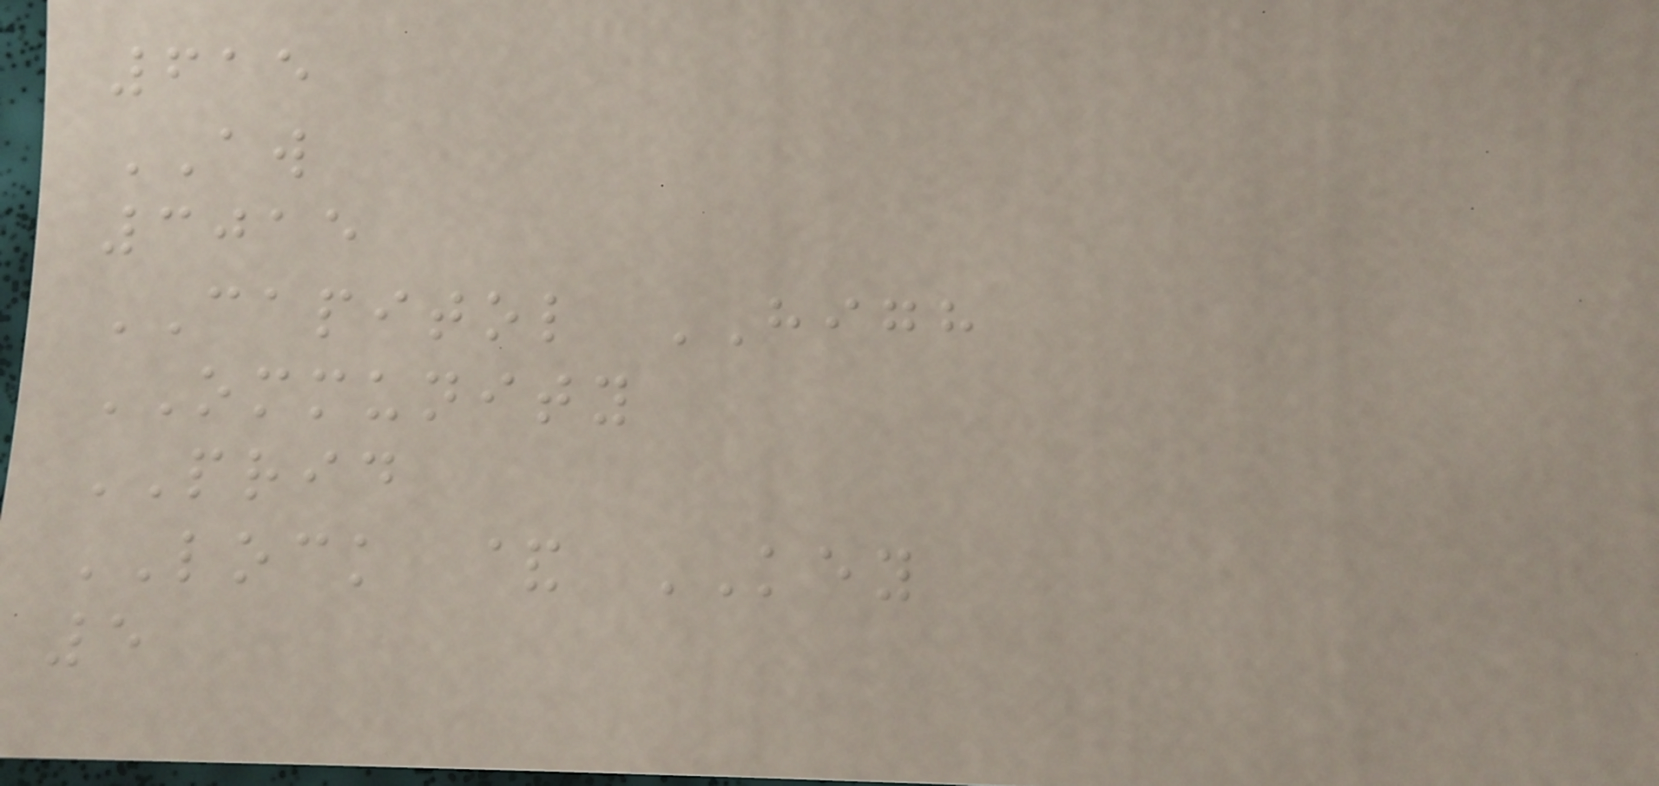615
AW
3015
CAPITOL HIGH
OMMUNITY
PRID
LOCK & KEY
5
